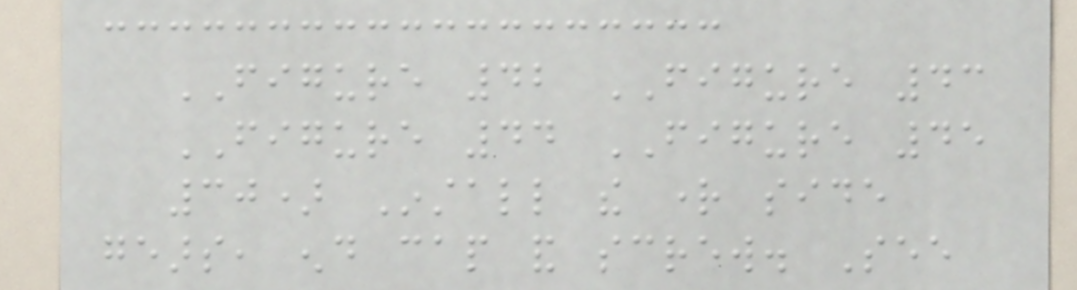FIGURE 42 FIGURE 43
FIGURE 44 FIGURE 45
30) Install the right side
gears, end cap and screw. See
